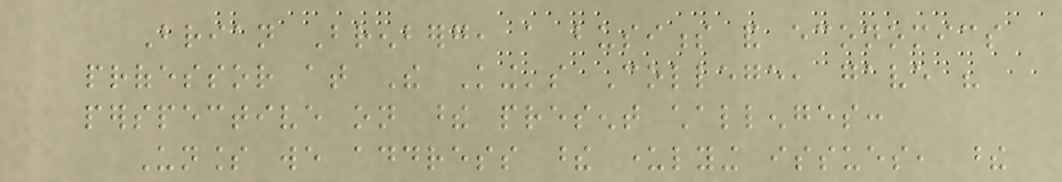Brian Brenberg, a business and economics
professor at The King's College, gave his
perspective on these present challenges:
Unless we address these underlying issues, these
